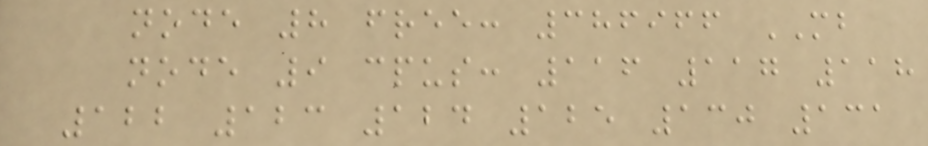node 8 free: 386966 MB
node 9 cpus: 116 117 118
122 123 124 125 130 131
